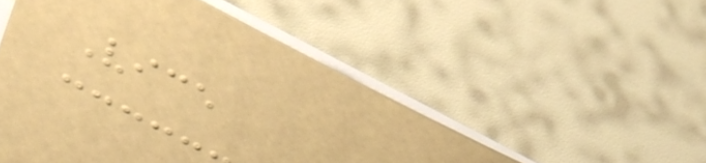Vice
